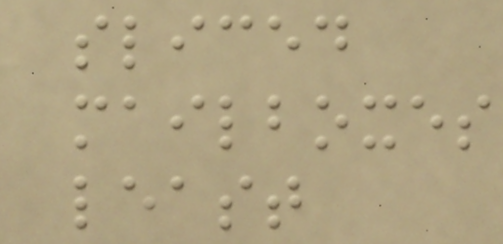sliced
mailboxes
least
